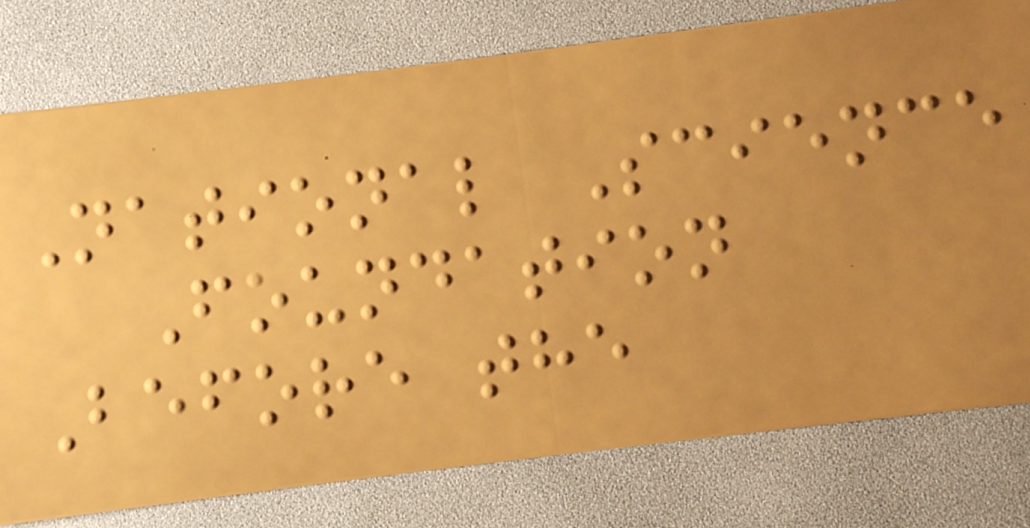National Science
Foundation
Before the
